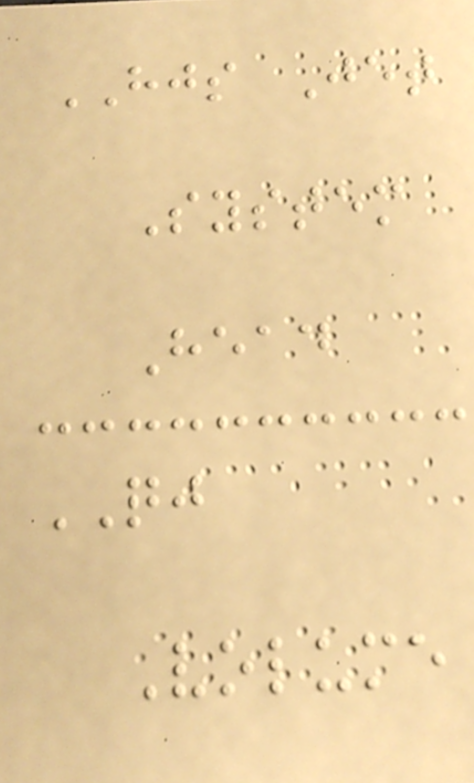HJS Jet
System
Head
QJ
Volume
